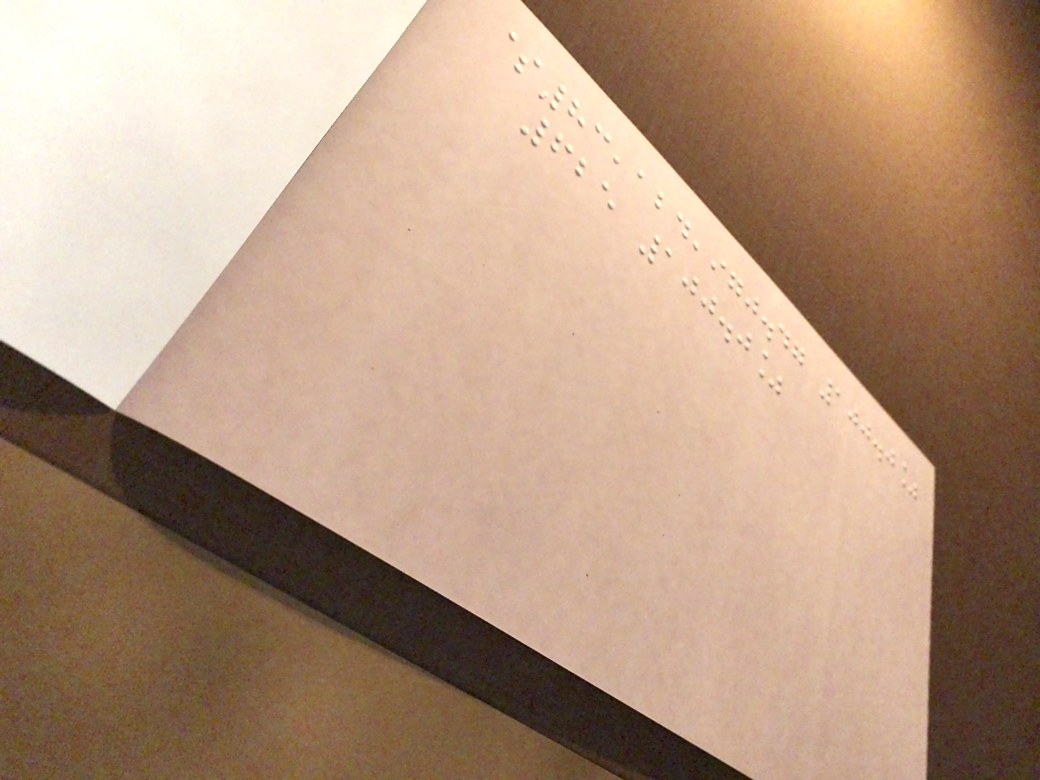$83,124,970.47 100.0%
625 100.0%
